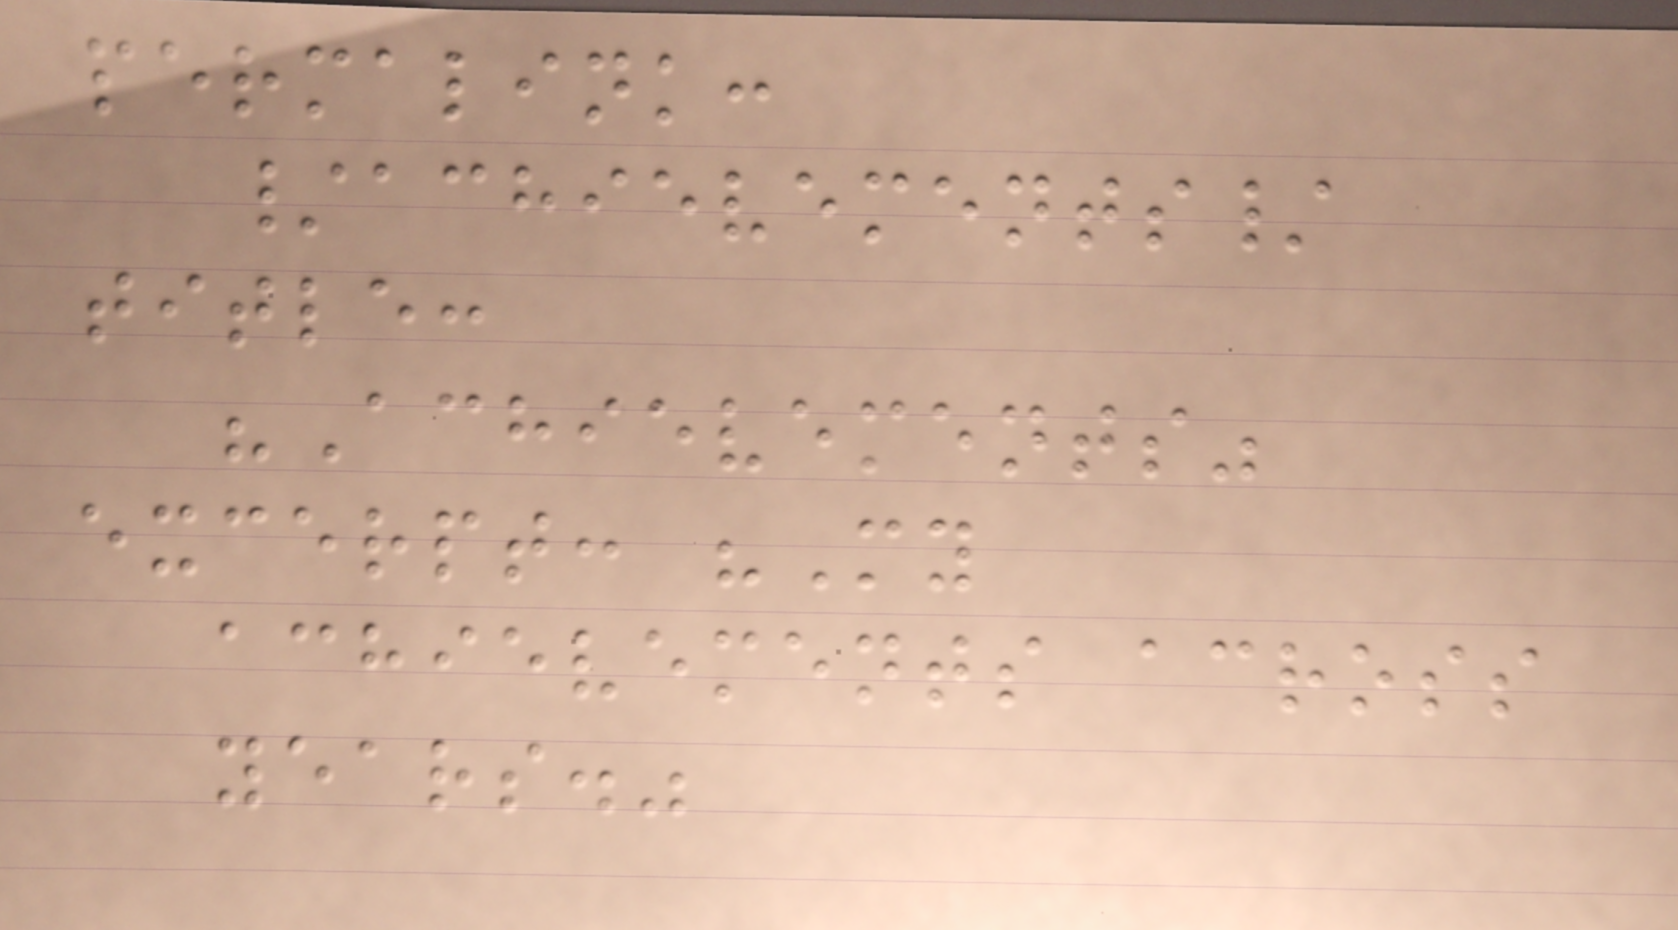permalink:
/achievements/
title:
"Achievements"
excerpt: "My
achievements across
years."
